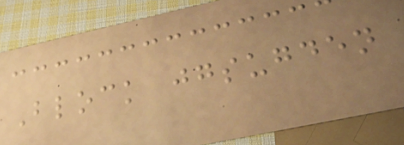Block jgsugden
